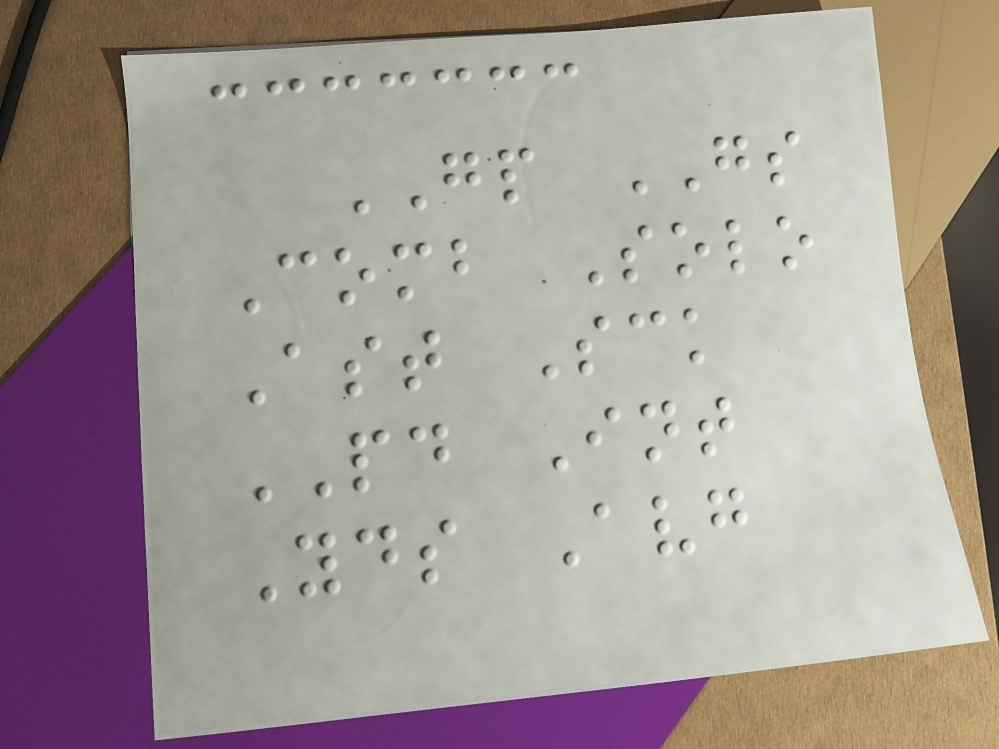GP GS
Comb Solo
Ast Sck
PD Int
Yds Avg
